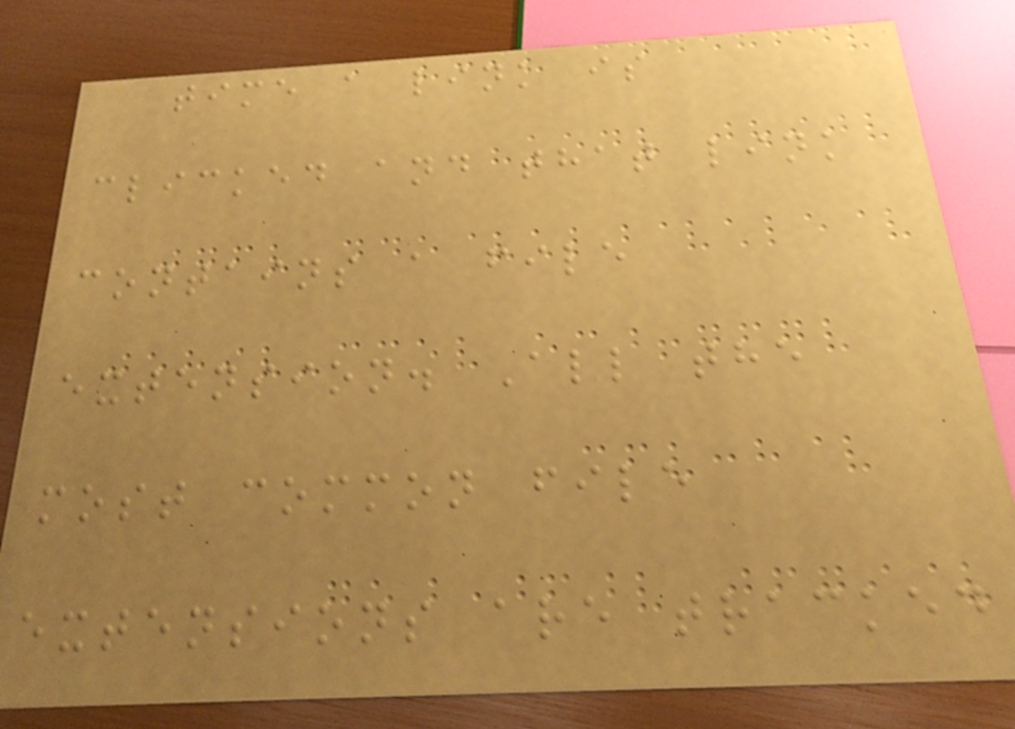time a link is
clicked and that link
contains a file
extension. All the
most common file
extensions are tracked
